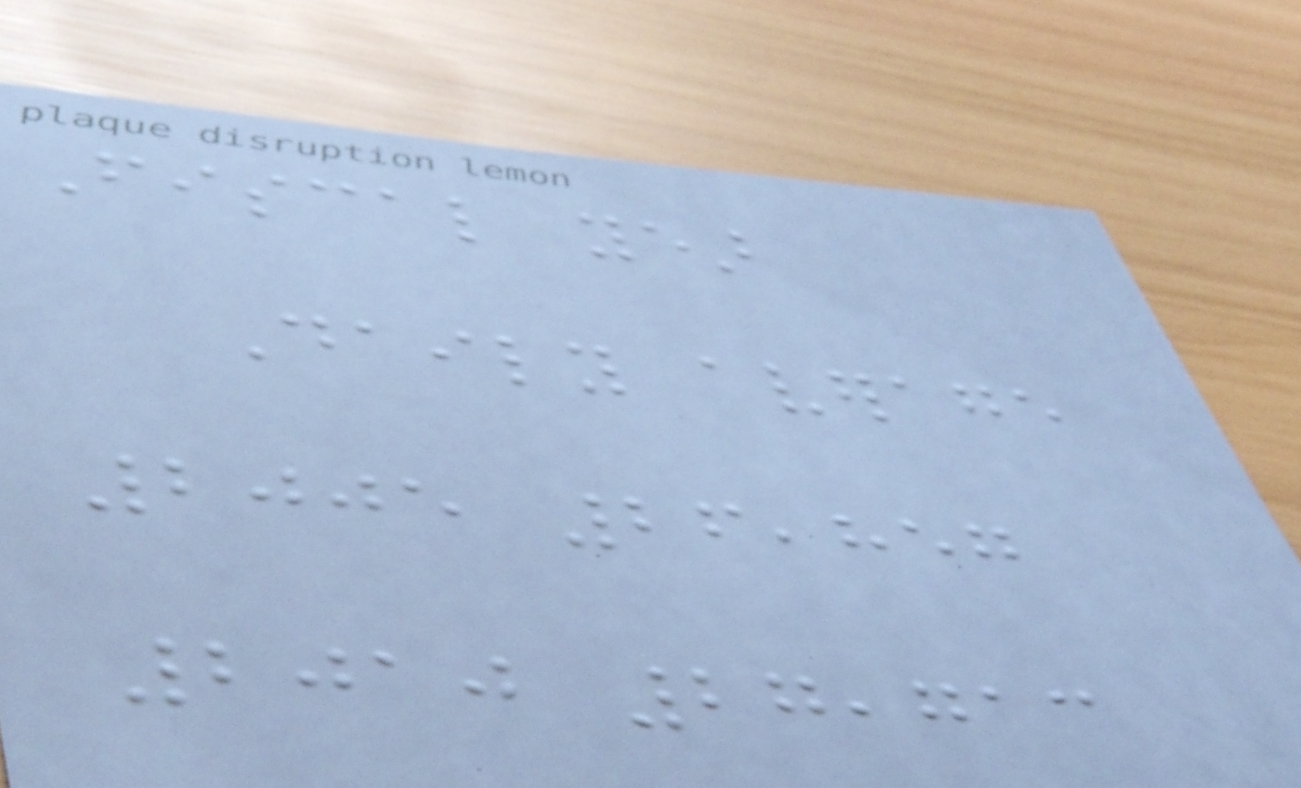Fiscal year
Daily average
2005 26,857
2010 27,713
